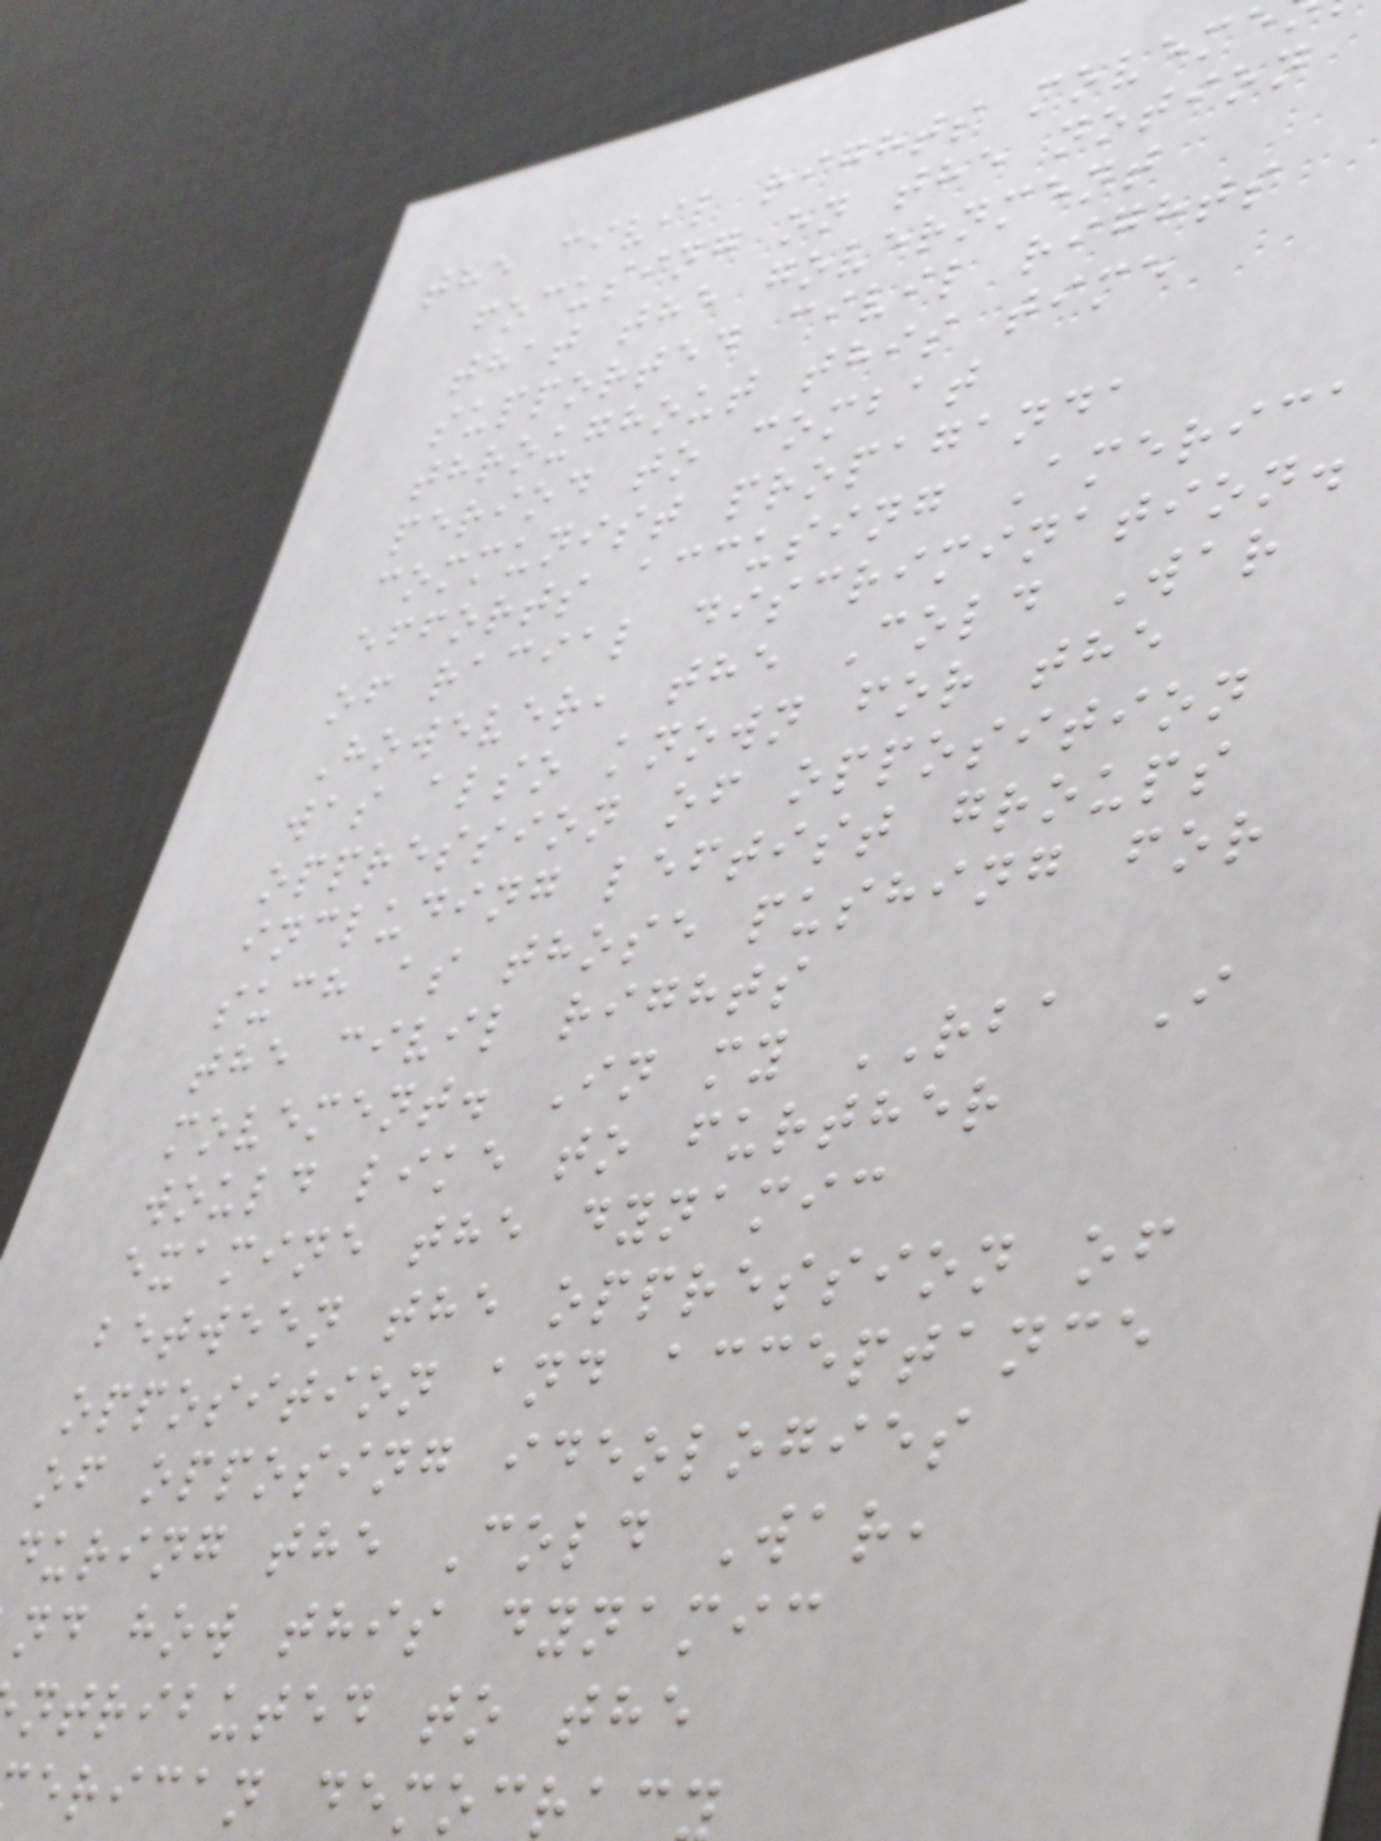the civil rights moveme
focusing on the notion
that the government
supported civil rights
throughout this time
period to combat
communist propaganda
efforts accusing America
of racial discrimination.
However, the Cold War
was also known for the
oppression of opposition
including leftist groups
such as those pushing for
the civil rights
movement. In my RBA I
would like to further
examine the dynamic
between the oppression of
opposition and acceptance
of opposing ideologies
during the Cold War,
nd how this dynamic
ntributed to the
erican democra
